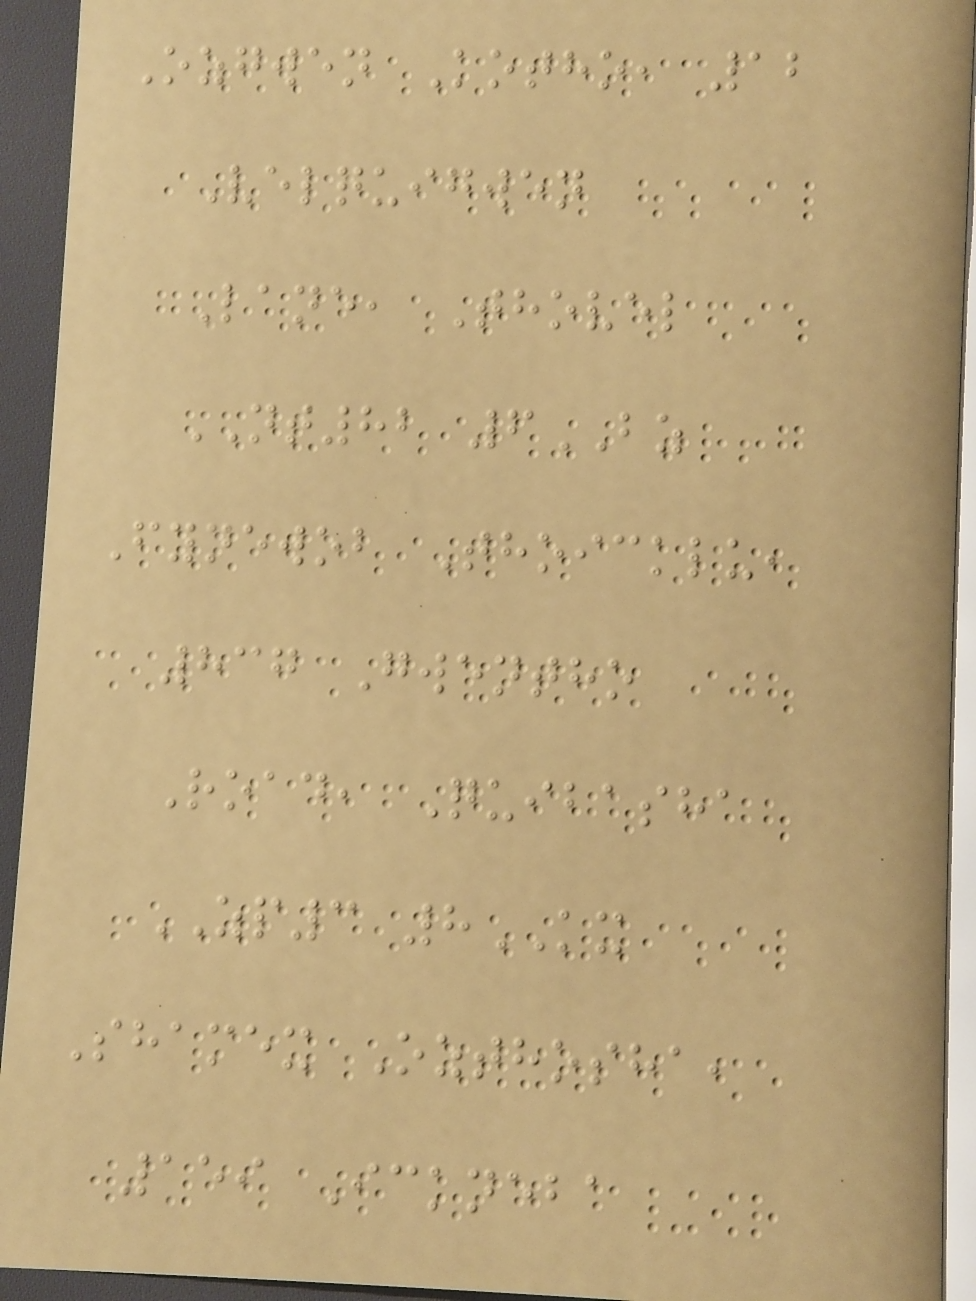Ozgwen Kotho, 12
Velquigwen
Lane, Thovel
NT82 6BZ
Fynewob Thoicklu,
837 Gwentho
Road, Quibasha
ZP3 8KX
Shamex Ozthosha,
159 Ickneba
